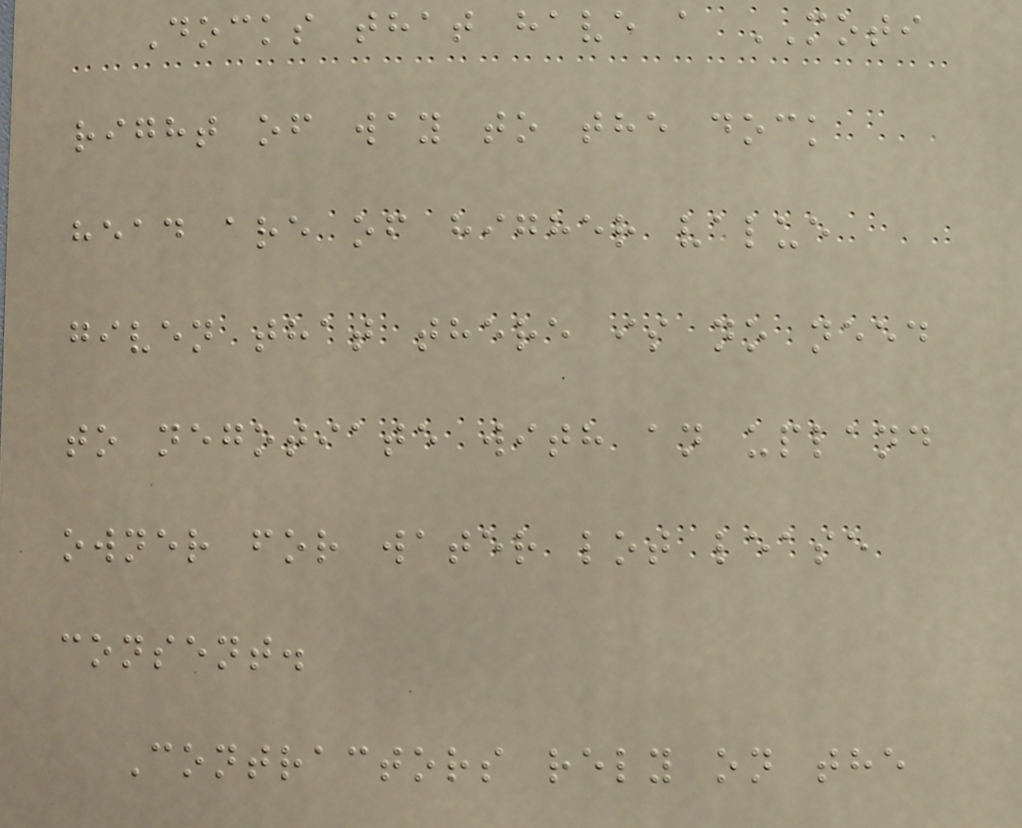Docks that have a MOTI
right of way to the dock
head are of higher value
given that there is no need
to negotiate with an upland
owner for water lot lease
consent.
Contractors rely on the
